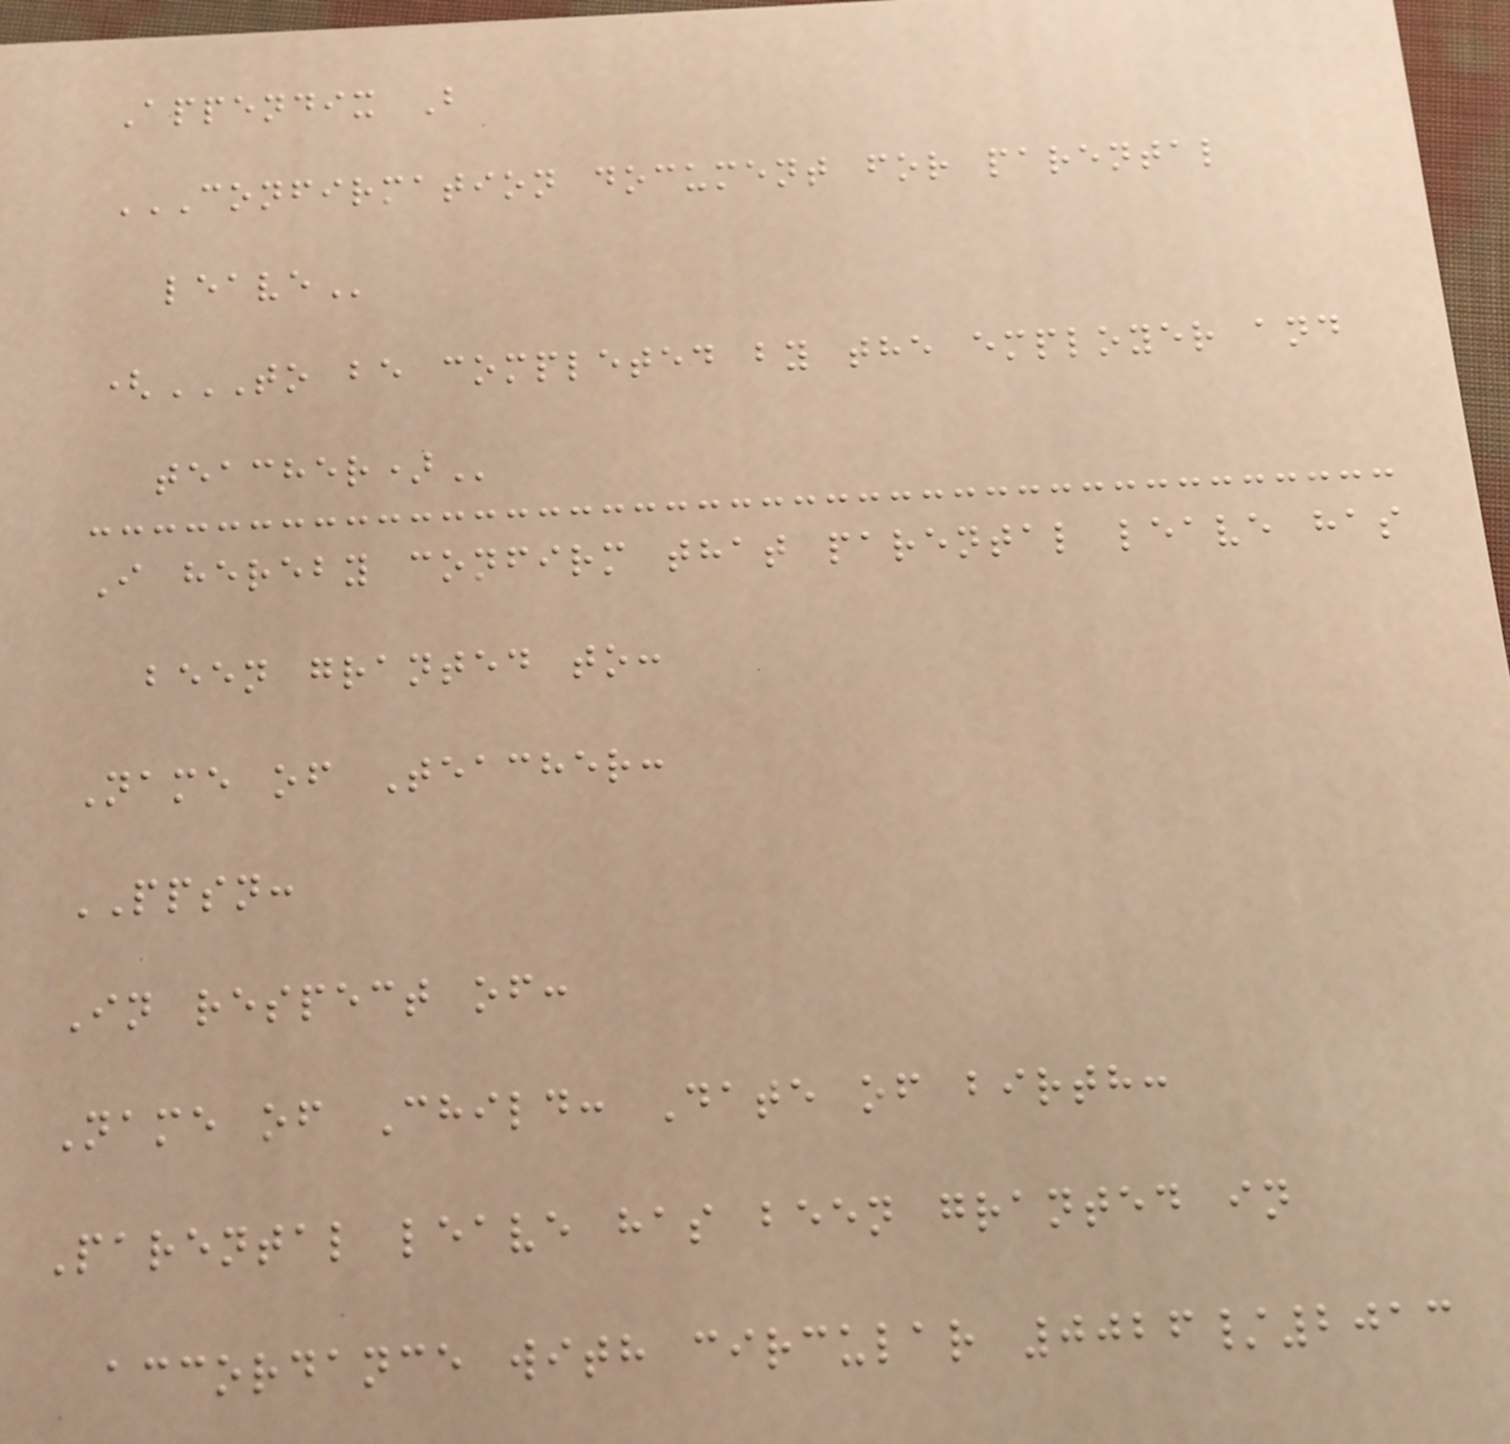Appendix B
CONFIRMATION DOCUMENT FOR PARENTAL
LEAVE
(TO BE COMPLETED BY THE EMPLOYER AND
TEACHER)
I hereby confirm that parental leave has
been granted to:
Name of Teacher:
PPSN:
In respect of:
Name of Child: Date of birth:
Parental leave has been granted in
accordance with circular 0026/2013
